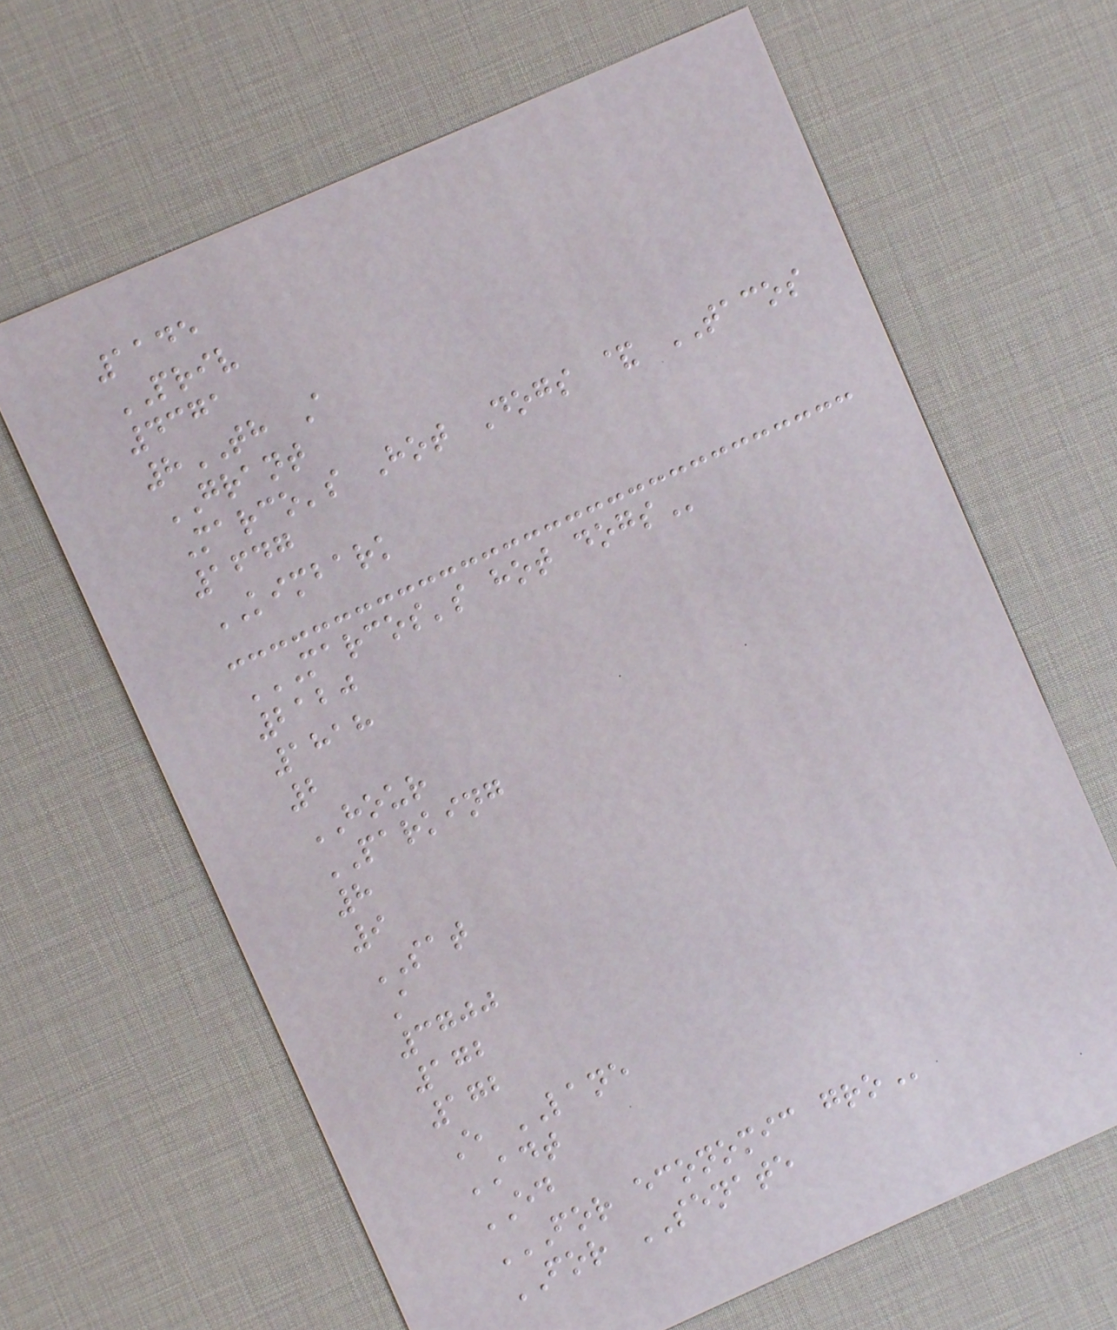1145
PRIV
4371
8TH A
GRANT
Marco's Hot Dogs & TACOS
1647
KIMBARK
MARCOS'S HOT DOGS
2120
1818
2
HOUR
PARKING
8
9
SAT
A
3700
172
172
E LANE
ADT
ED
FOR ECONOMIC GRO
FOR SENATE
